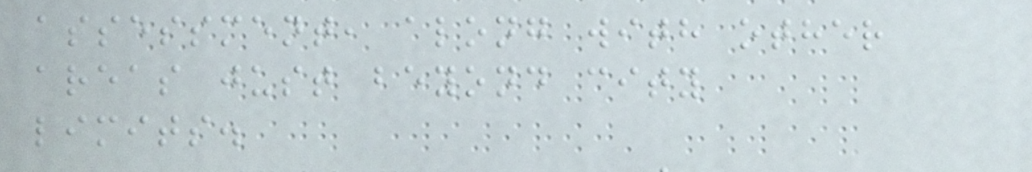assessment, along with other
areas just beyond city
limits.
